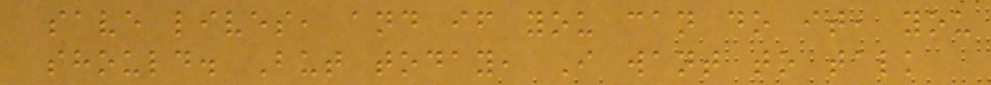save lives, and if you can do it, you
should. But today, I want to talk
